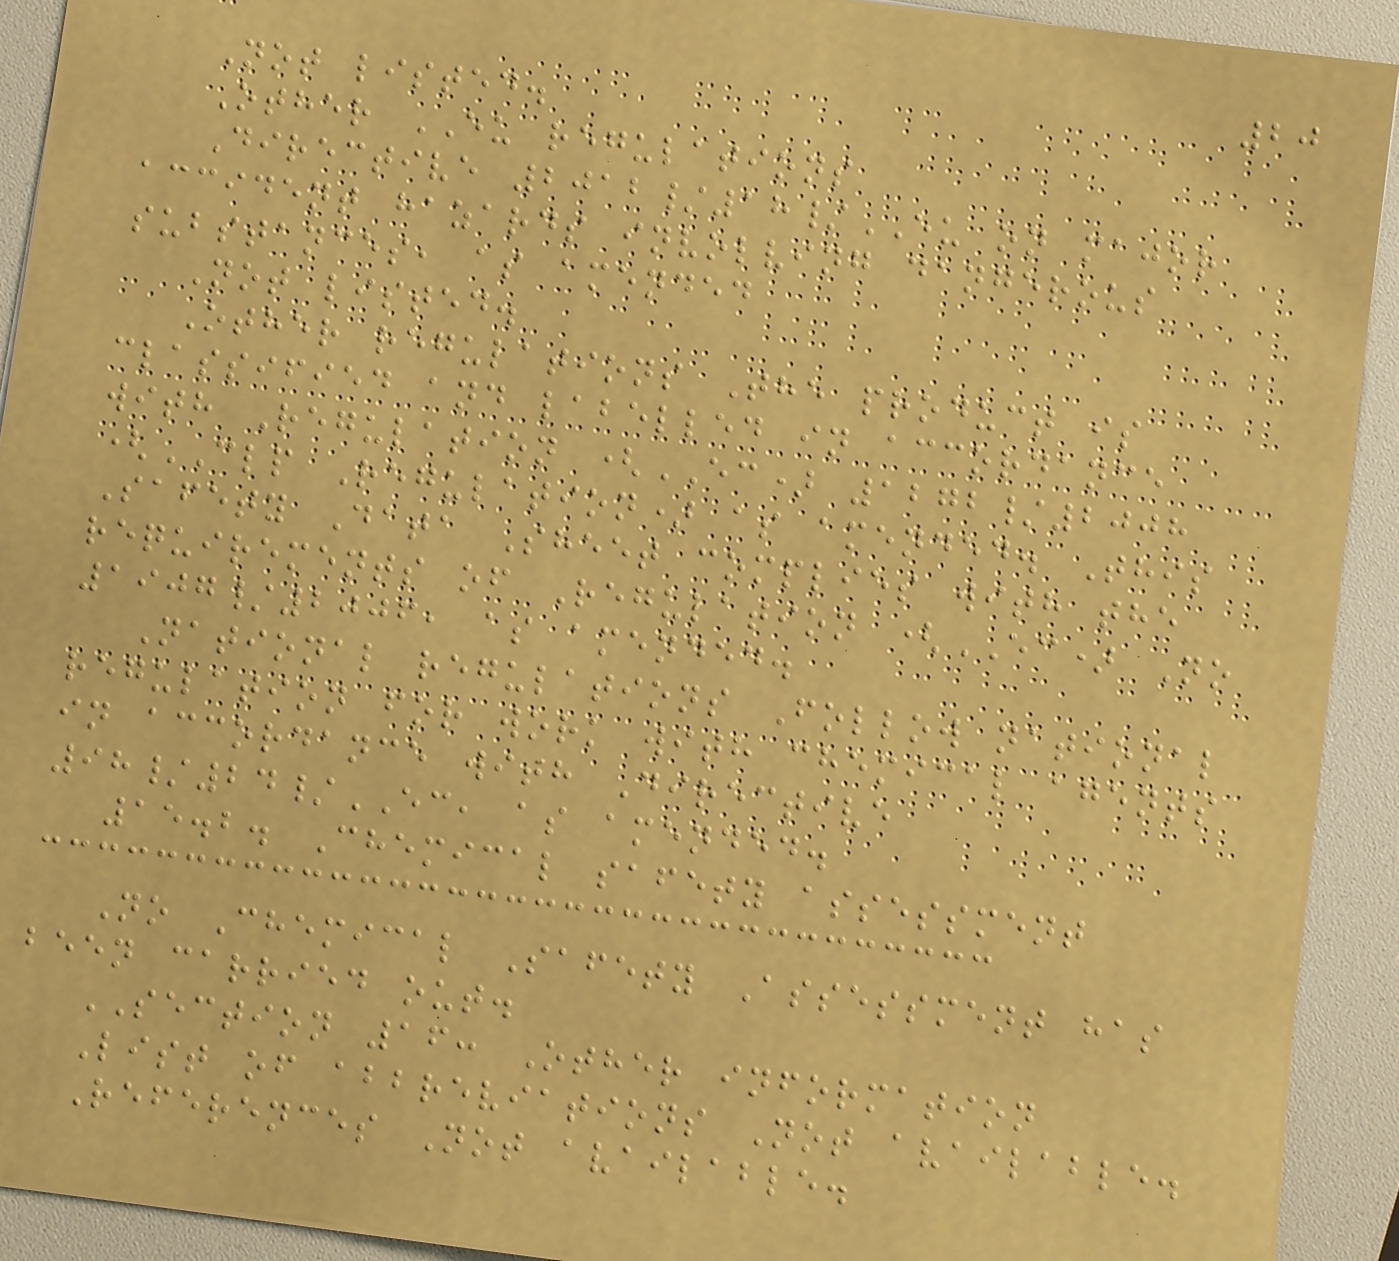20
Not listed.
Other EU regulations
Directive 2012/18/EU on major
accident hazards involving dangerous
substances, as amended
Not listed.
Other regulations The product is
classified and labelled in accordance
with Regulation (EC) 1272/2008
(CLP Regulation) as amended. This
Safety Data Sheet complies with the
requirements of Regulation (EC) No
1907/2006, as amended.
National regulations Follow national
regulation for work with chemical agents
in accordance with Directive
98/24/EC, as amended.
15.2. Chemical safety assessment
No Chemical Safety Assessment has
been carried out.
SECTION 16: Other information
List of abbreviations Not available.
References Not available.
